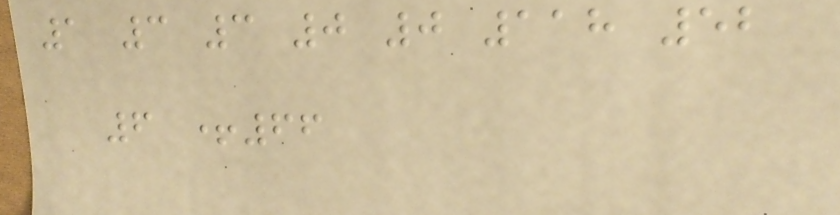1 3 3 0 0 118 52
6 +66
